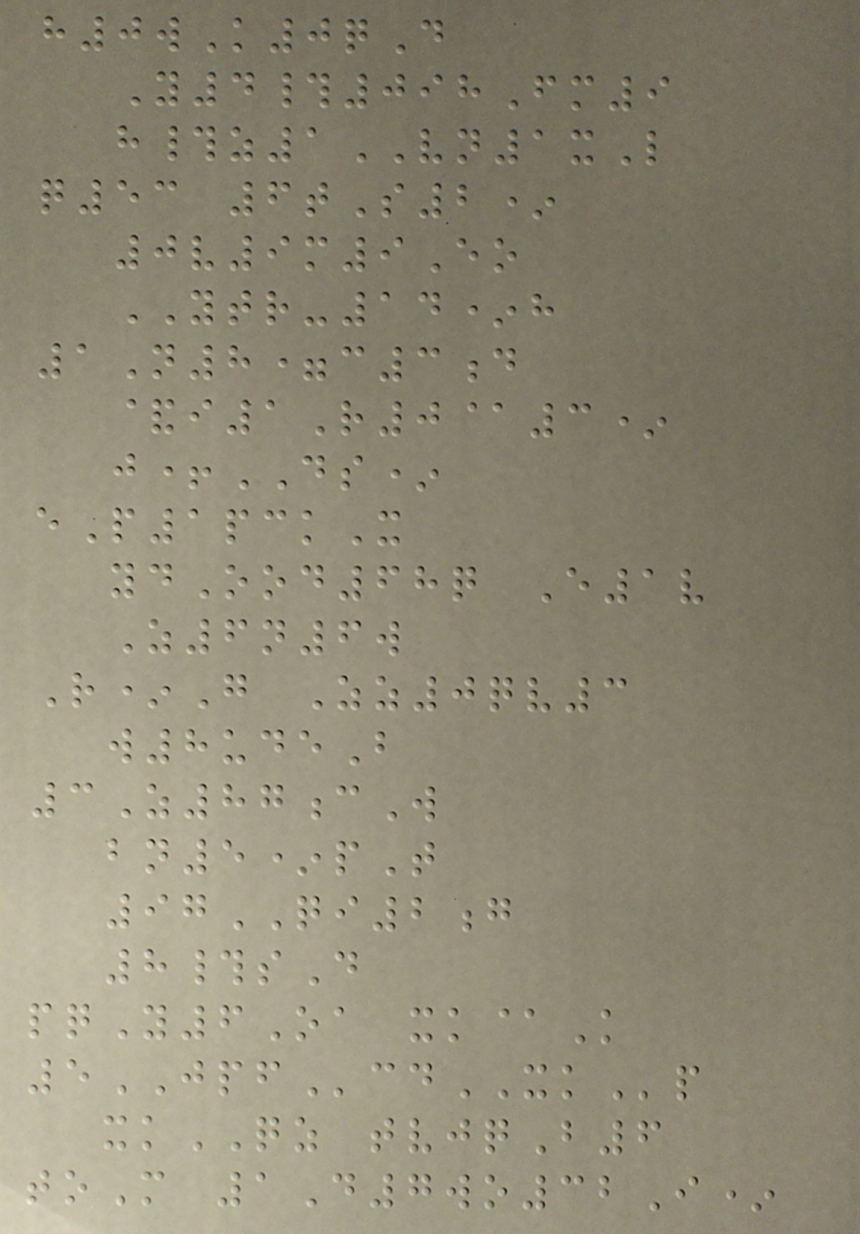h0wK0qD
Y4#098Fm9
h#z1VN1xL
q53 6tS2*
0v9m9Eo
YTR-14*h
1N8=c3d
&i1R0@3*
j+DS*
eP1pckX
ydOod68q E1v
Z6n6w
R*G Zz0qv3
w8udeB
3Z87cW
bn5*pT
97QI2g
8#sD
pqY6Oa xk@K
5JPFcdXKp
xkQZ tvjqB6
toM 1D7wo32I*
